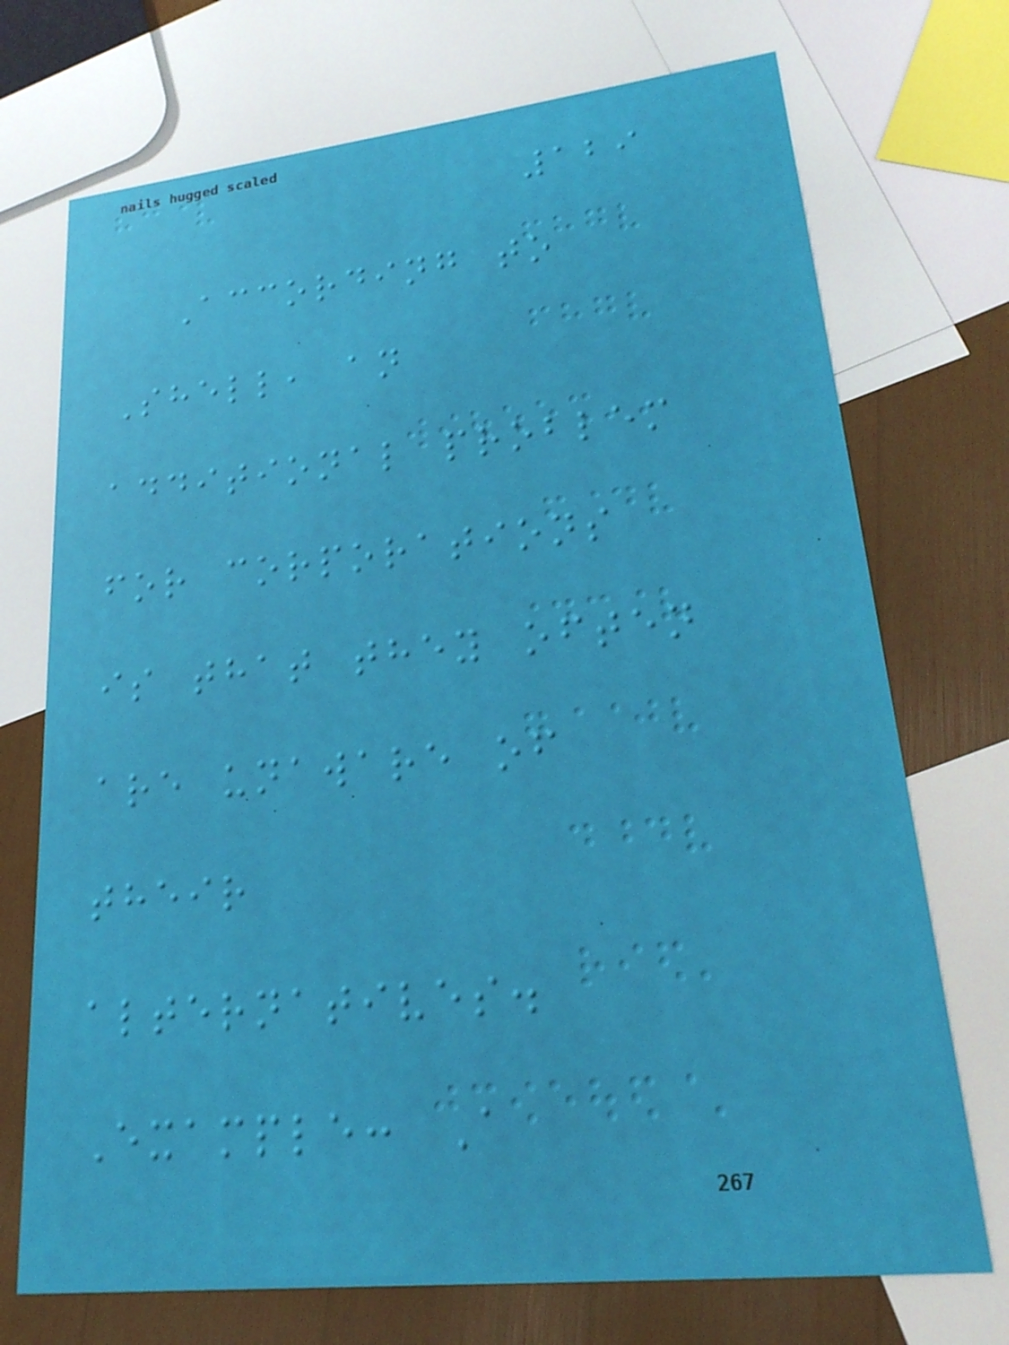129
According to
Shell, an
additional problem
for corporations
is that they often
are unaware of
their
alternatives.
Example: A
